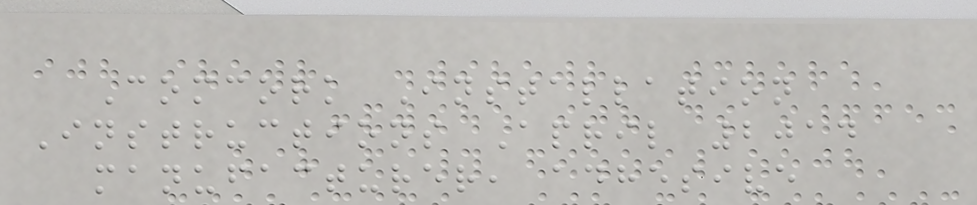Comcork Installation
Instructions April 2014
manufacturer, adhesive
